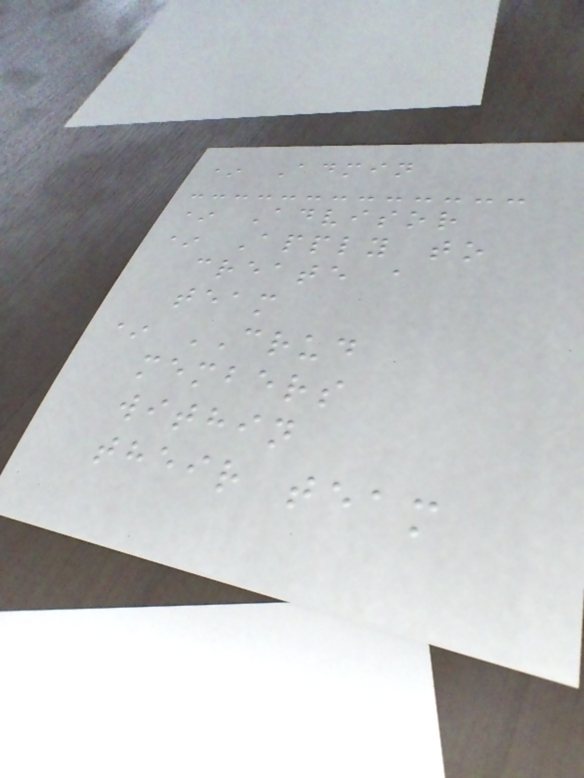* Admin
* Advisor
* Apply to
create a
team
* CRUD
members
within
their team
